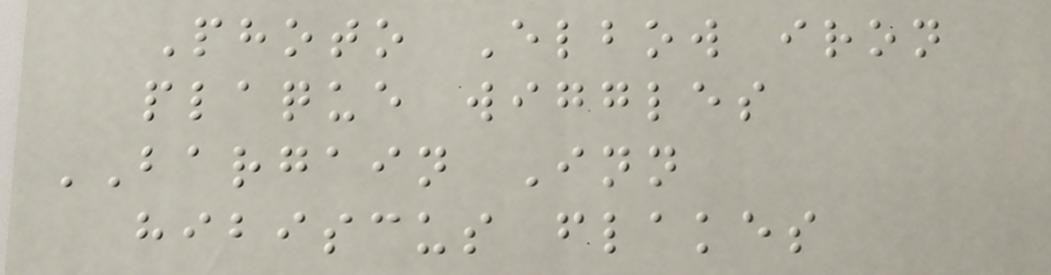Photo Elbow iron
plaque wiggles
BARGAIN Inn
hibiscus flakes
